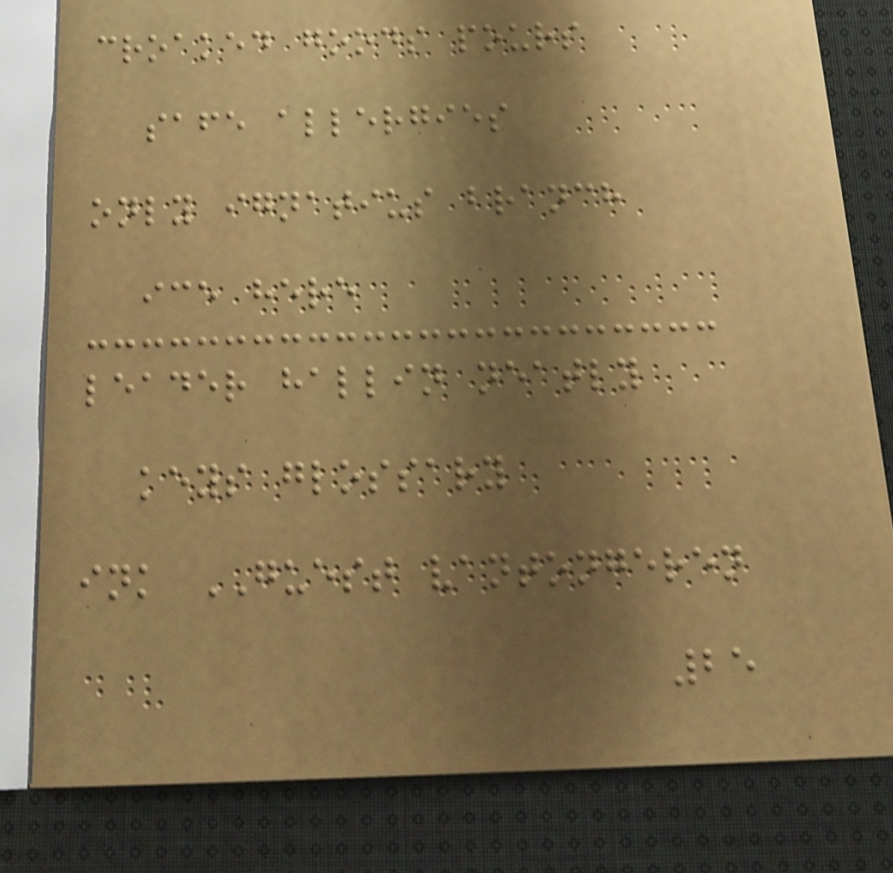croaked goods pours
safe allergies
only ignatius branch
ice here
leader hallin neatly
keys glossary
ink GUEST vantongeren
25
